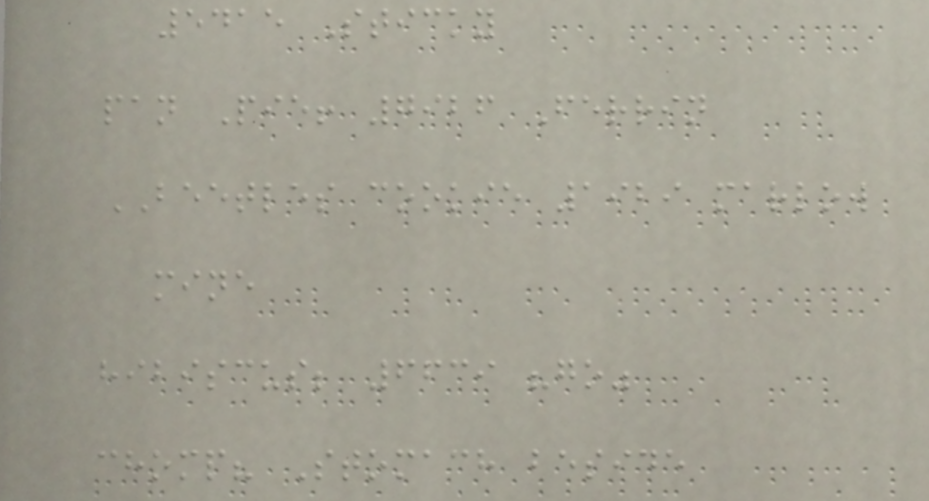5415 Sticky
pan Pie! 7926 Ferrin
BEETLES cookie 1929 marlow
mine
hibiscus; 6639 "go"
chomp? Stomach beside
